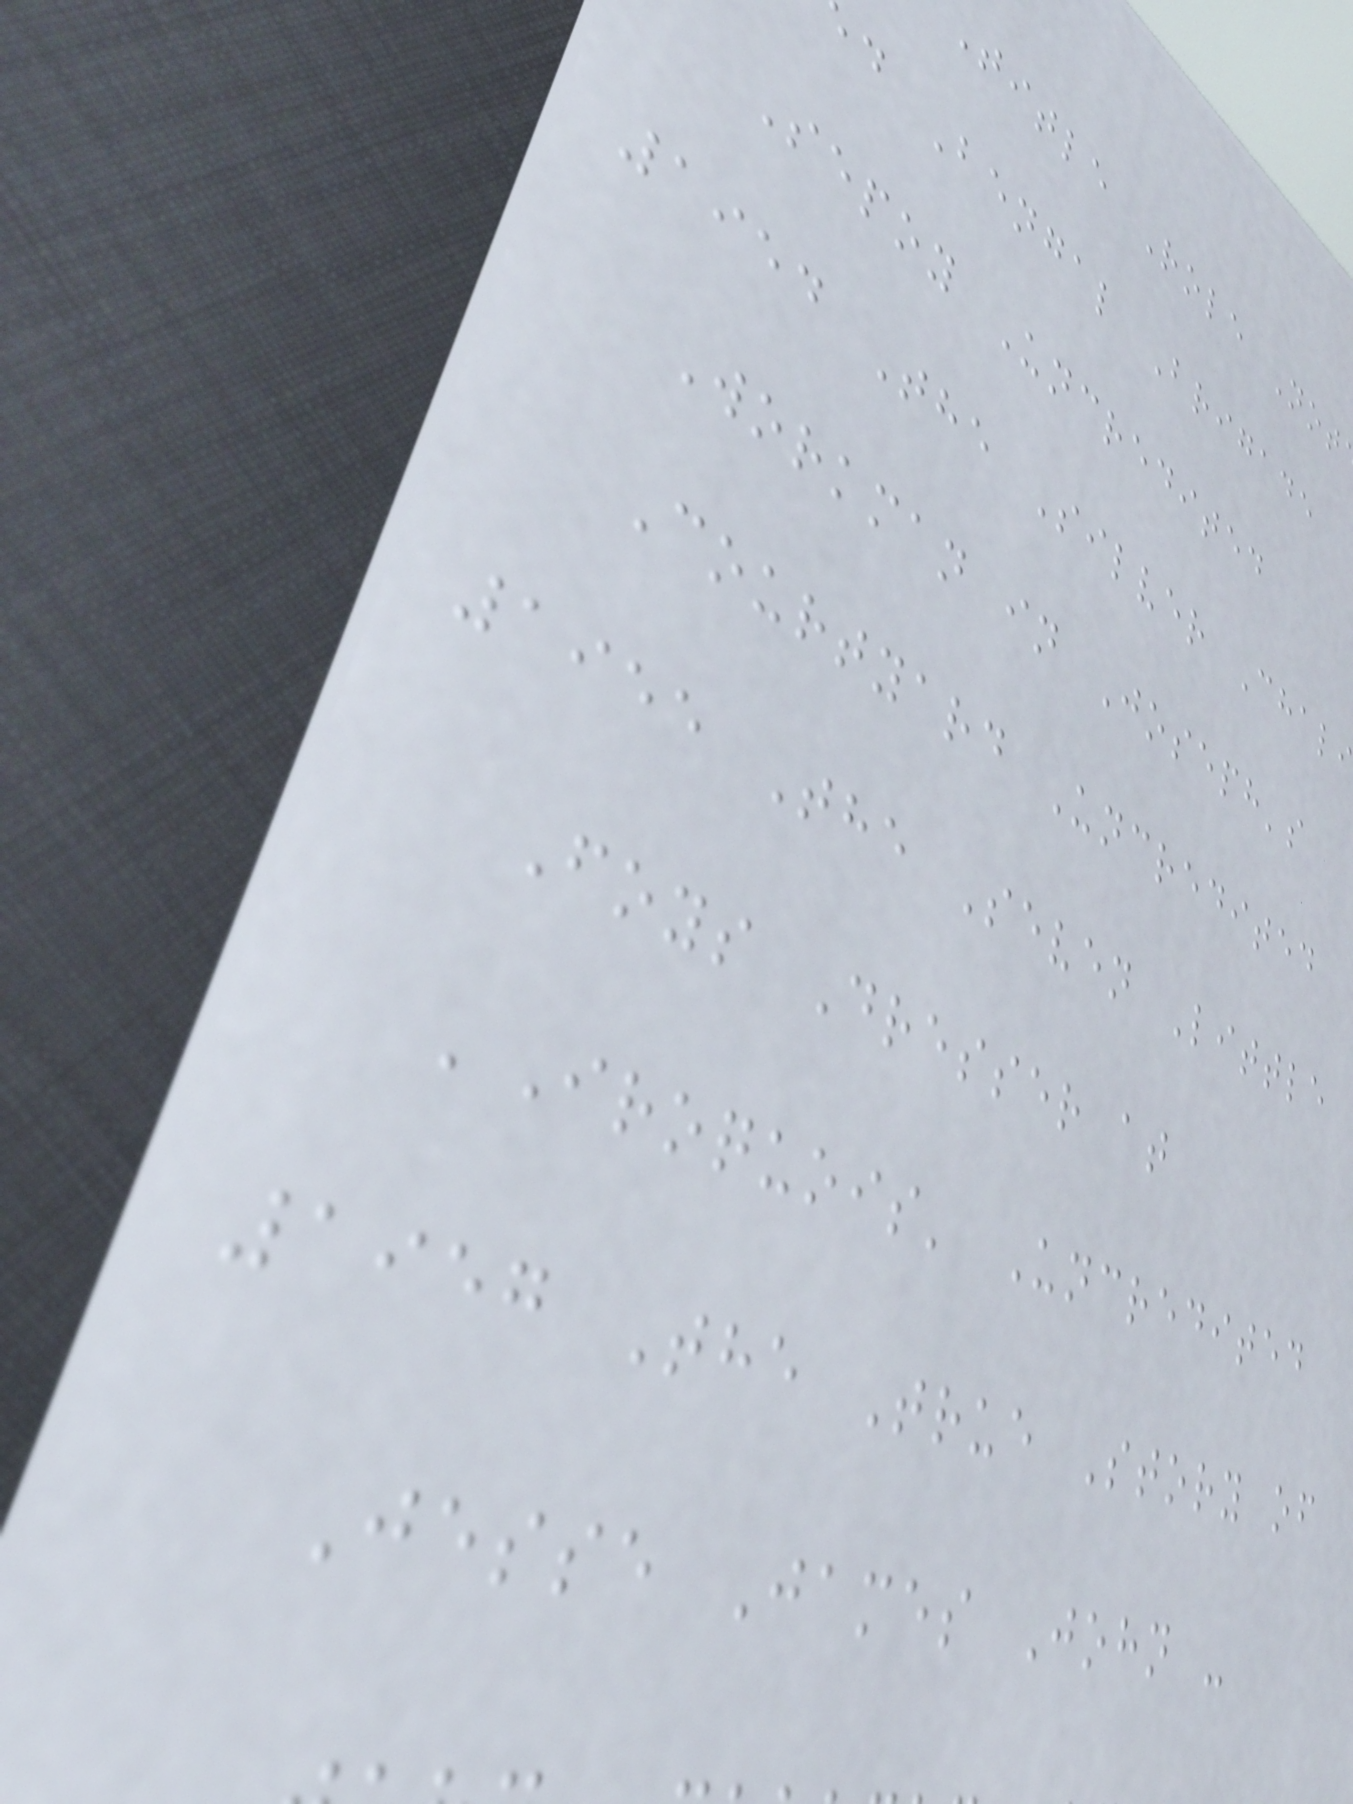Title Role Not
d Bengal Brigade
Sepoy Uncredited
1954 The Silver Chal
Workman in Joseph's
Courtyard Uncredited
1955 The Seven Little
Foys Dresser at
'Iroquois' Uncredited
1957 The True Story of
Jesse James John -
